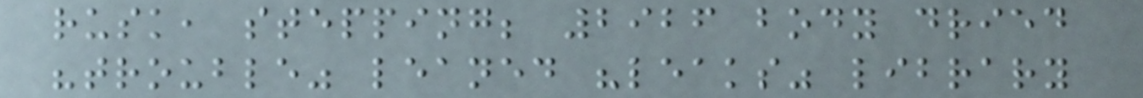rusk, stepping; 2926 body dried
"trouble" leaned "leaks" library
